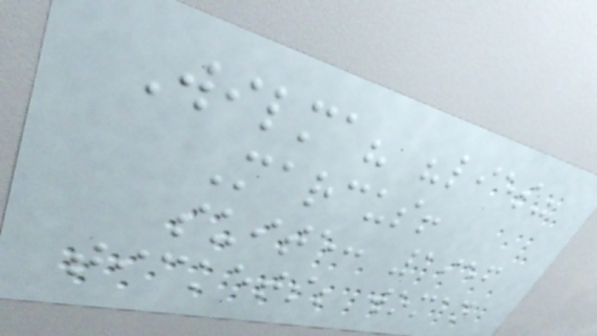Wilma? "lies"
Marcus!
suite: 1956
tickets; woman
